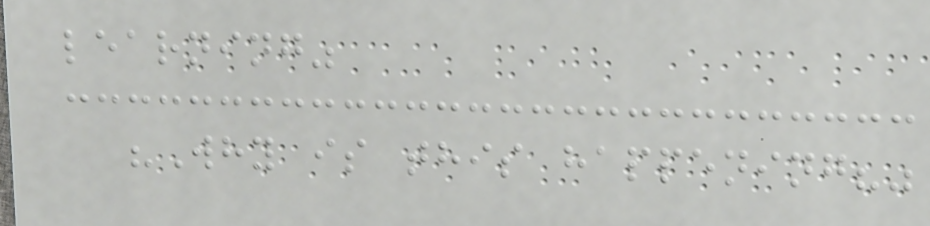learning"
"Why is this happening?"
